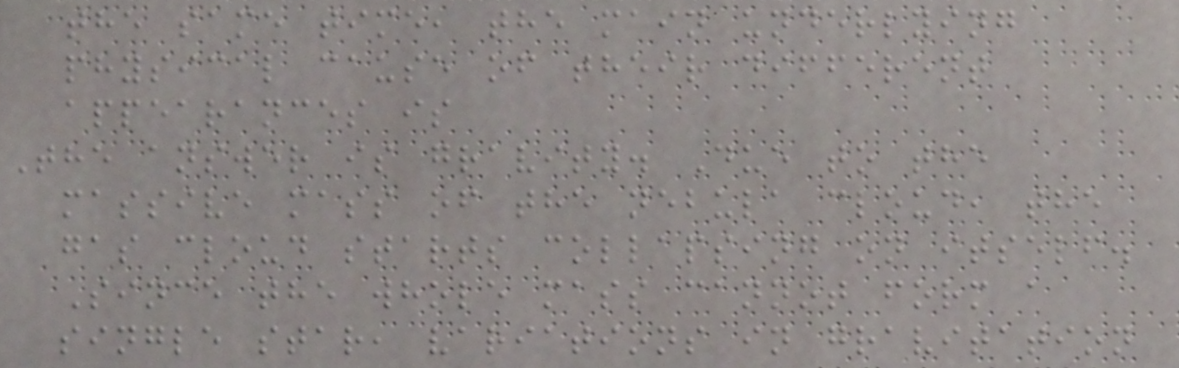the same time, the main underlying
physical cause of their different
appearances is
The answer is gravity. Due to the
massive mass of the nebula cloud, the
gas cloud starts collapsing on itself.
Since the whole mass cannot form a
single star, variations in gravitation
